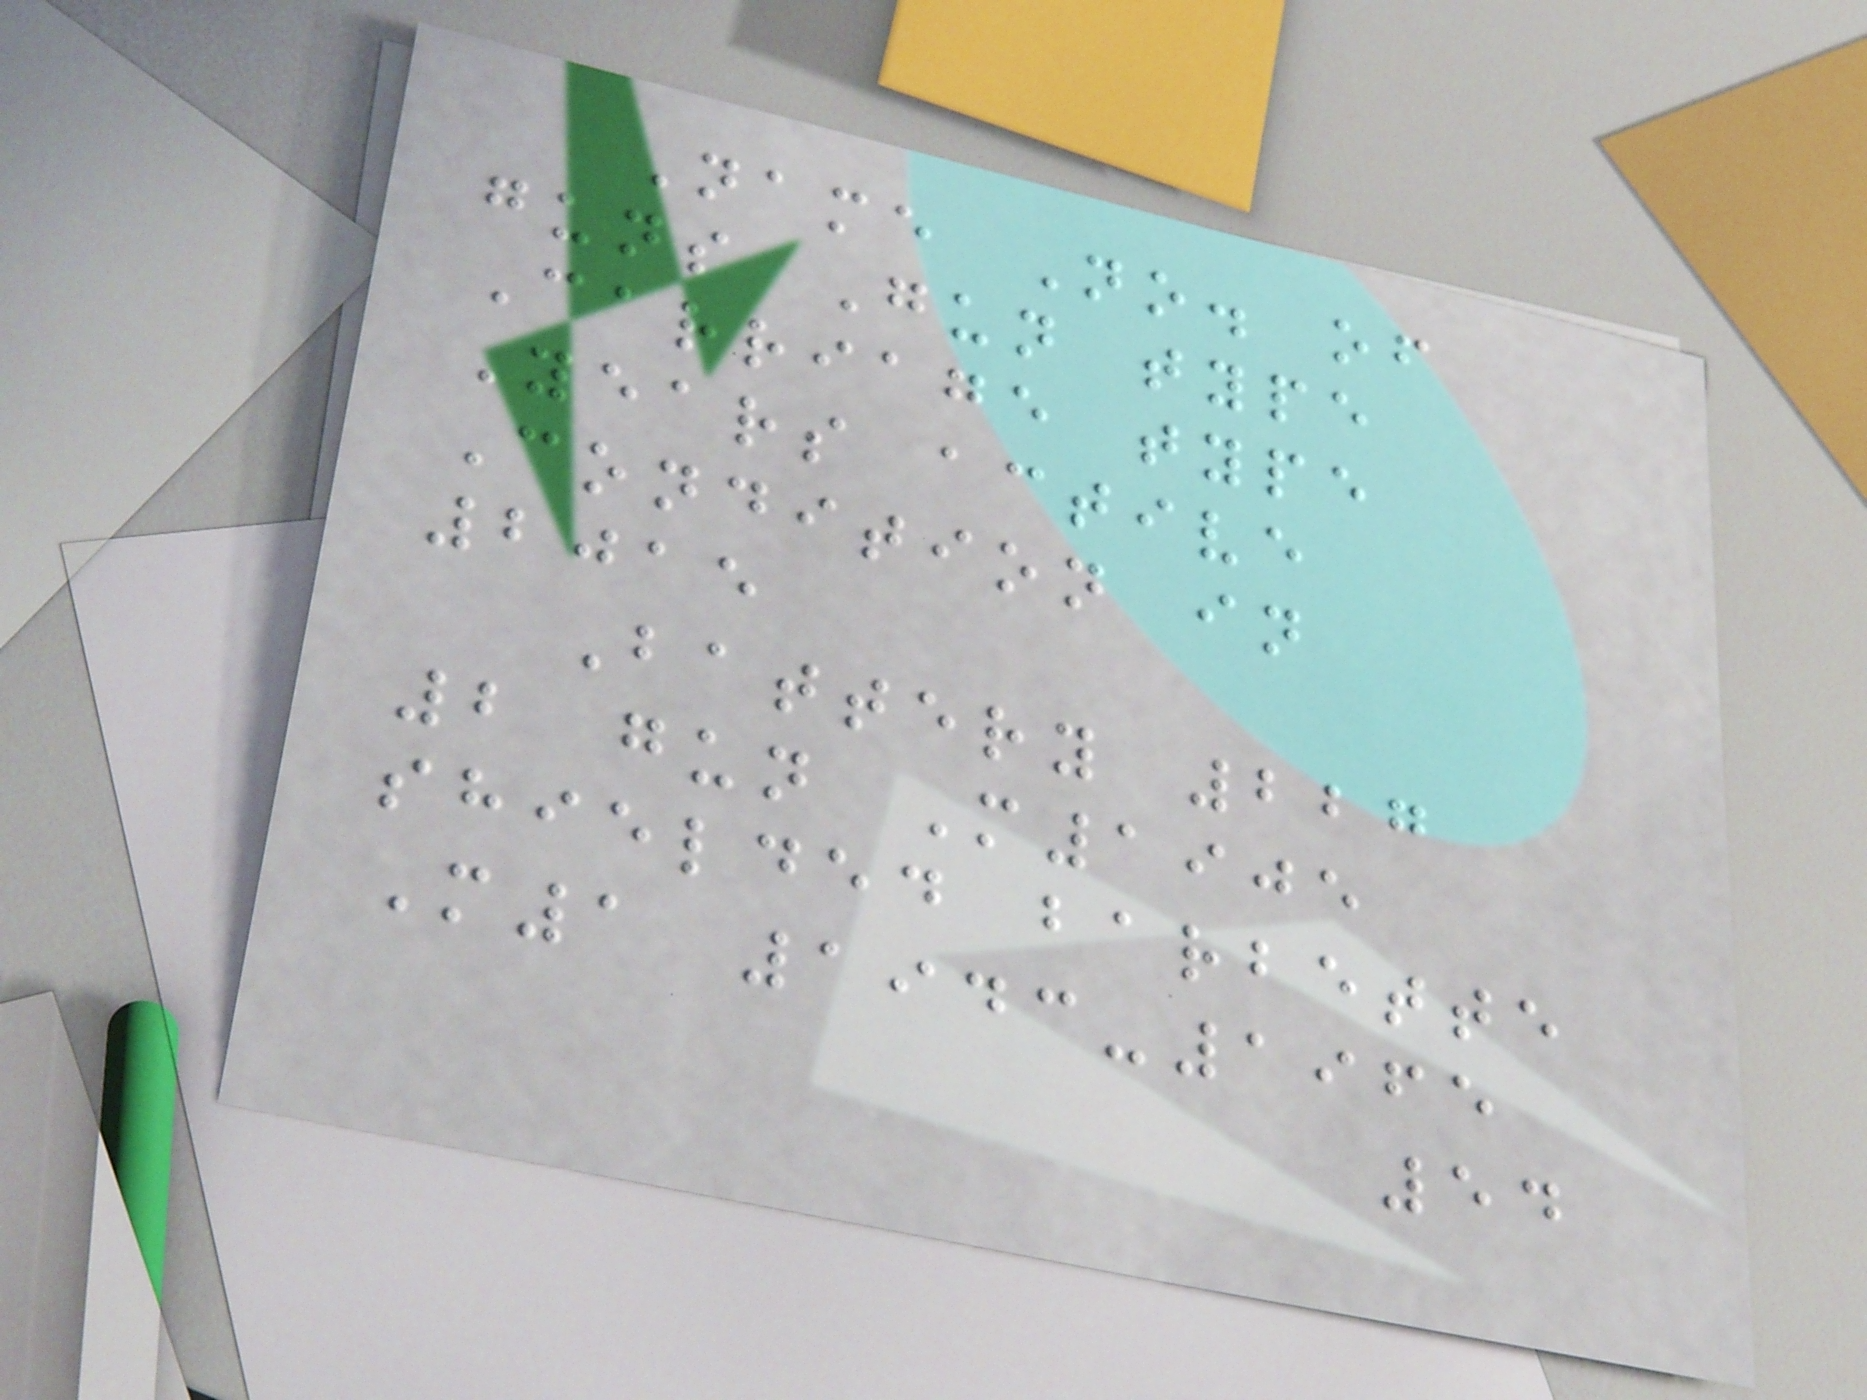Name No. of
guns Gun type
Carriage type
Years active
Condition in
2015
Battery 227
2 gun M1905
shielded barbette
M1 1943-1965
54
